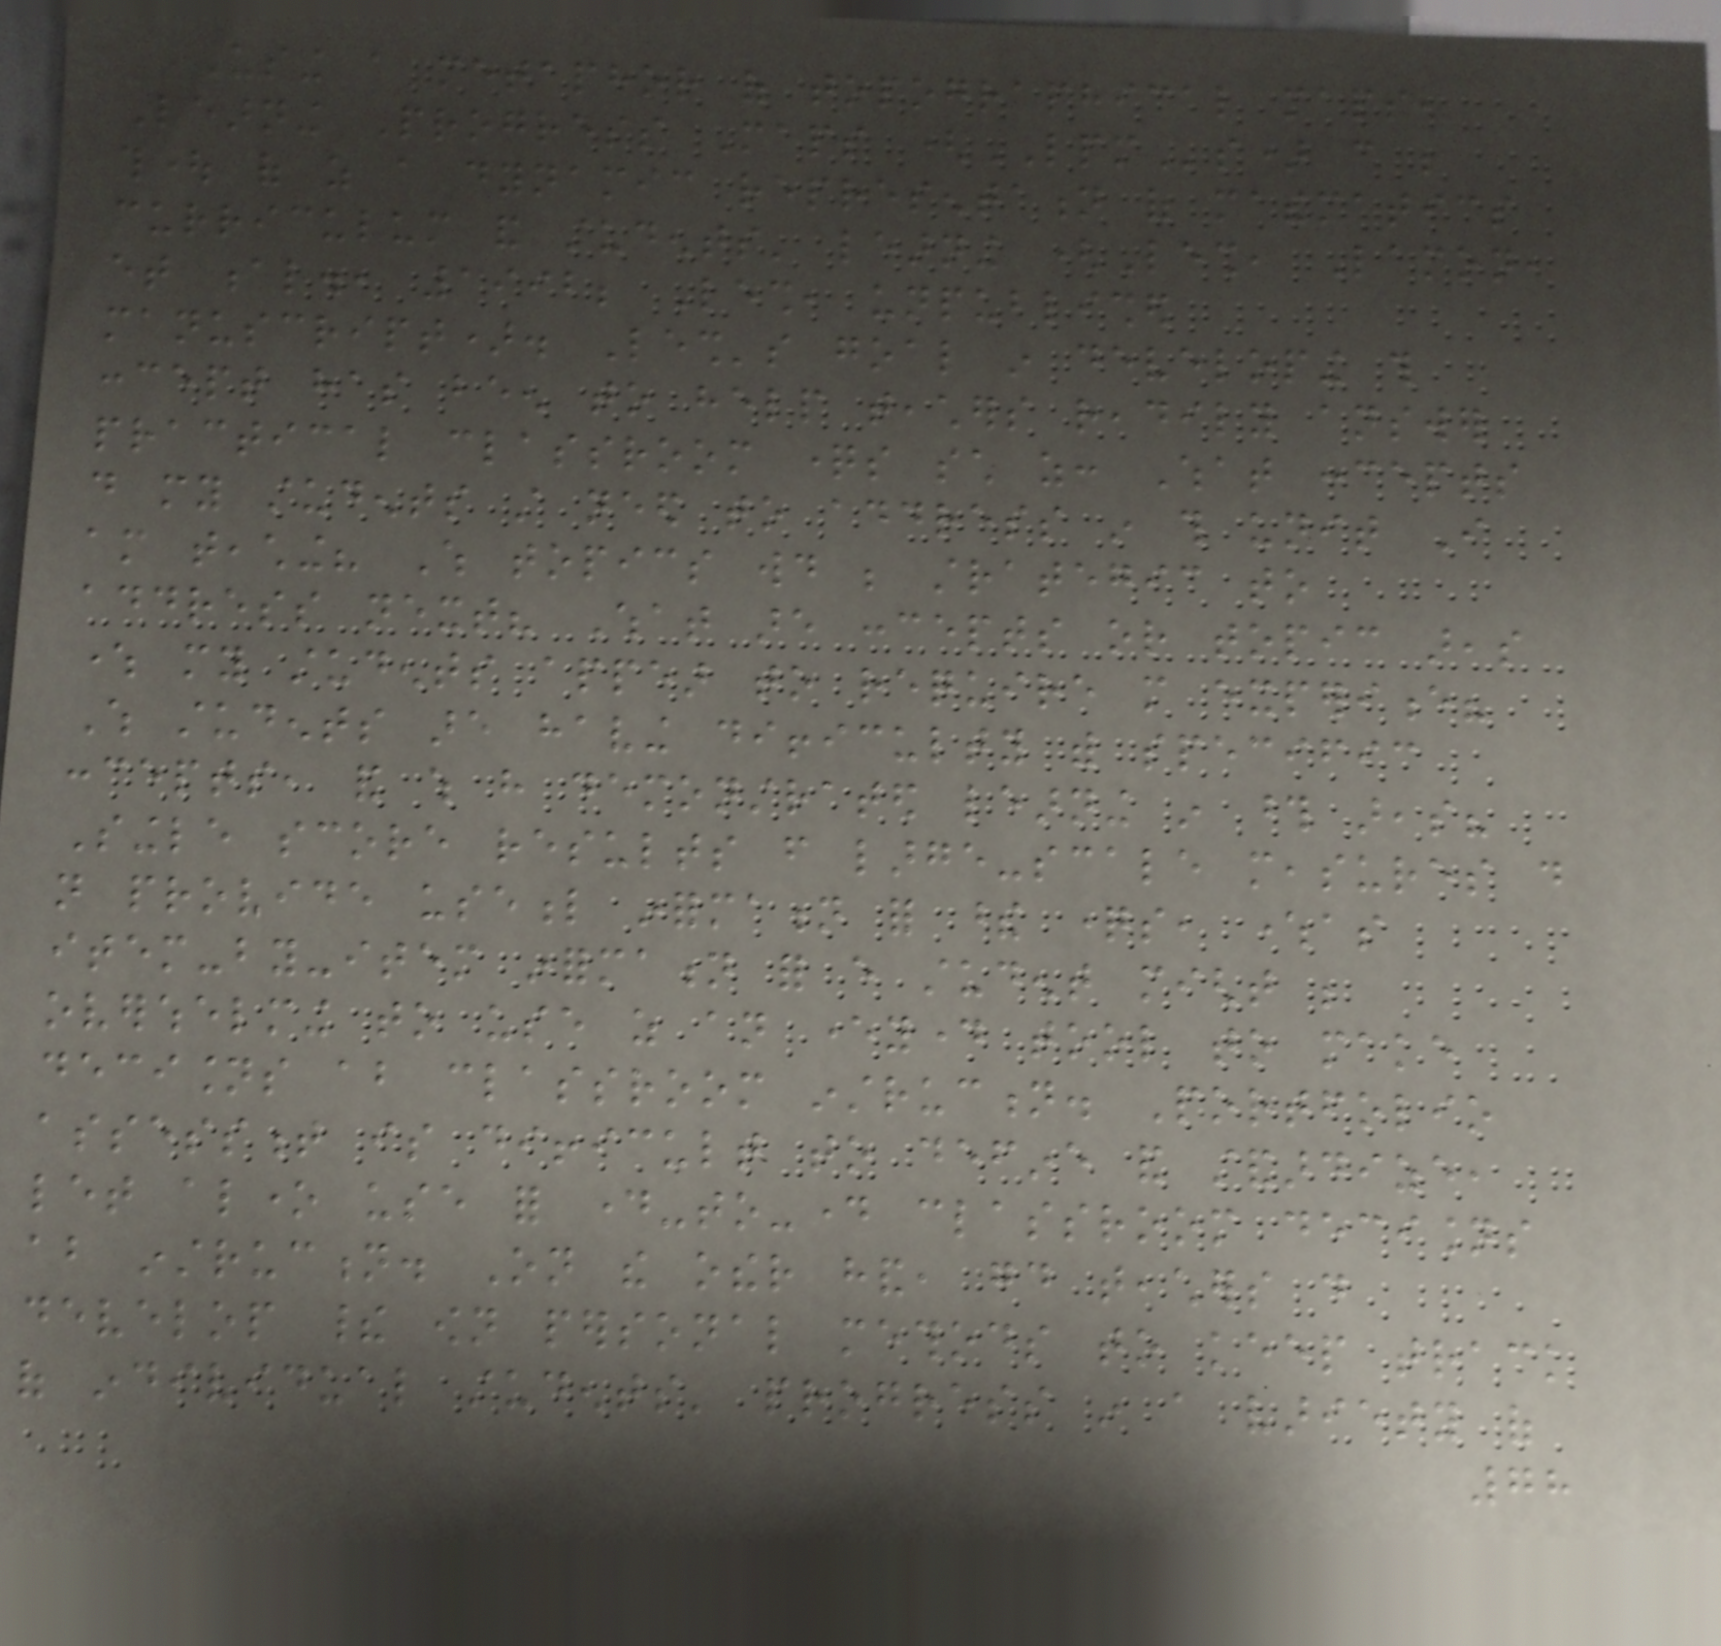Using a metaphor of topographical maps,
Learning Progress Maps (LPMs) can be
thought of as a dynamic representation of mathematics
curriculum and students' learning (Lesh, Lamon,
et al., 1992; Lesh, unpublished
manuscript). Lesh's goal in developing this
concept has been to help teachers readily answer
practical classroom questions such as: What concepts
do my students still need to address in this unit I
am teaching? Which topics would be strategic to
address next? What are concepts or topic areas
where my students appear to require more experience?
Which students are having difficulty with specific
concepts, and which have demonstrated learning in those areas?
Single score results from large-scale measures do
not provide useful information for these questions, whereas
item-by-item information for every student might be
overwhelming to use as an everyday tool to make
decisions about classroom instruction. Portfolio
assessment is difficult to define and standardize,
let alone use for day-to-day classroom decisions
about instruction. On the other hand, good teachers do
develop their own personal methods to keep track
of individual students' progress in a variety of
78
